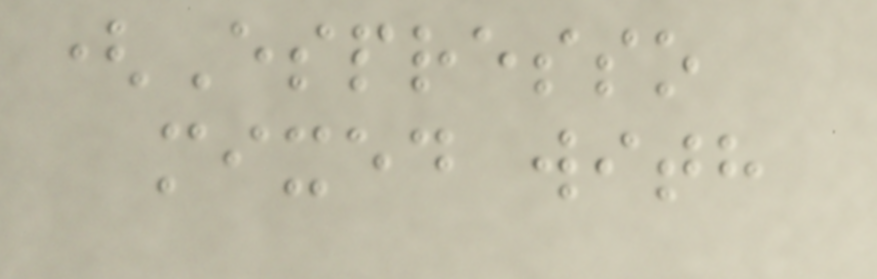(Espresso
mixed with
